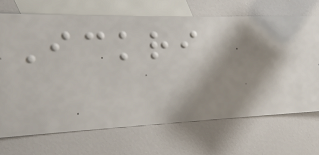Ickri
